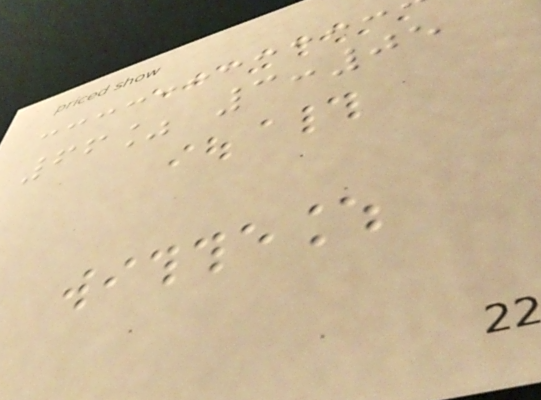66% 3:05
